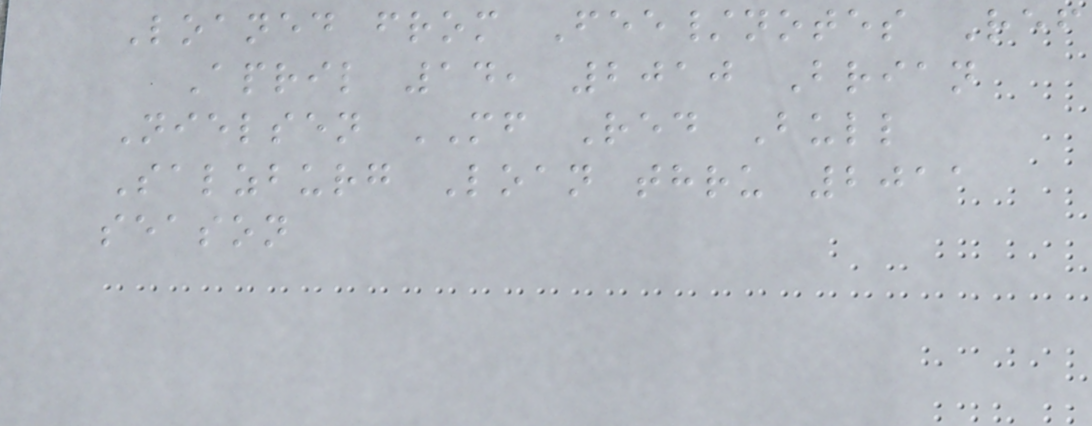Loaned from Fee/notes Ref
April 14, 2010 Brian
Nielsen MF Red Bull
Salzburg Loan thru 2011
season
